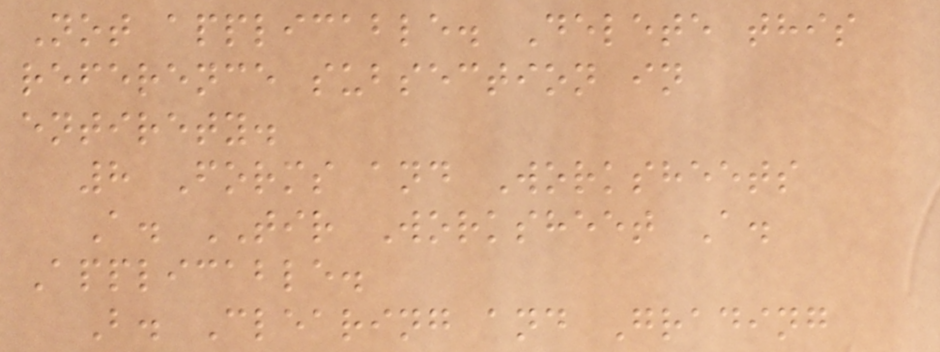Not applicable. Delete this
reference subsection in
entirety.
8 Forms and Worksheets
A. TIR Worksheet A.
Applicable.
B. Clearing and Grading
